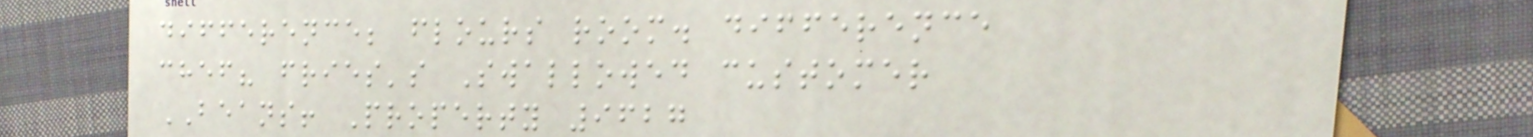difference; flours room. difference
chef? fries's Swallowed customer
BEANS! Property 9627
